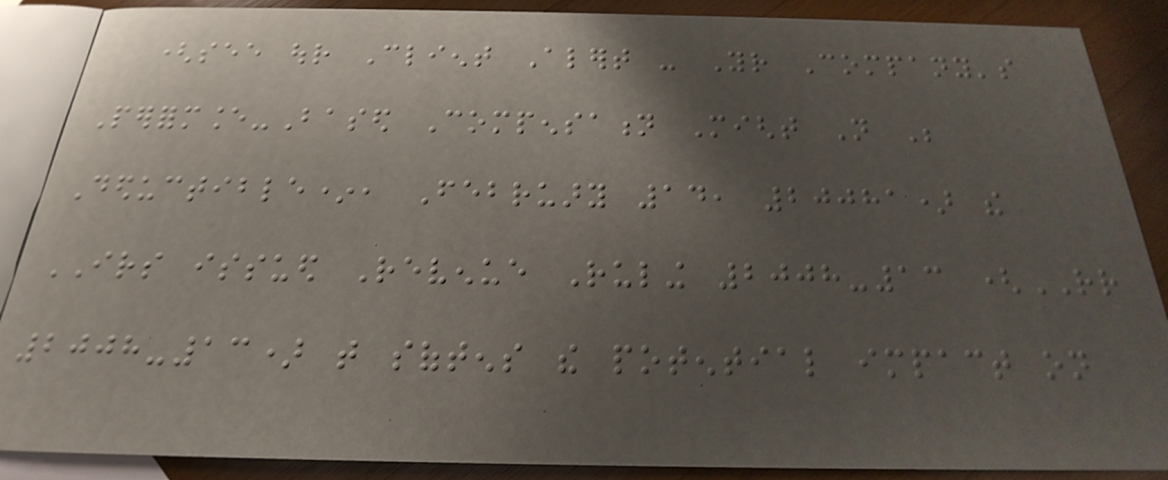(see our Client Alert - Your Company's
Performance-Based Compensation Might Not Be
Deductible*, February 14, 20081) the
IRS issued Revenue Ruling 2008-13 (RR
2008-13) that softens the potential impact on
